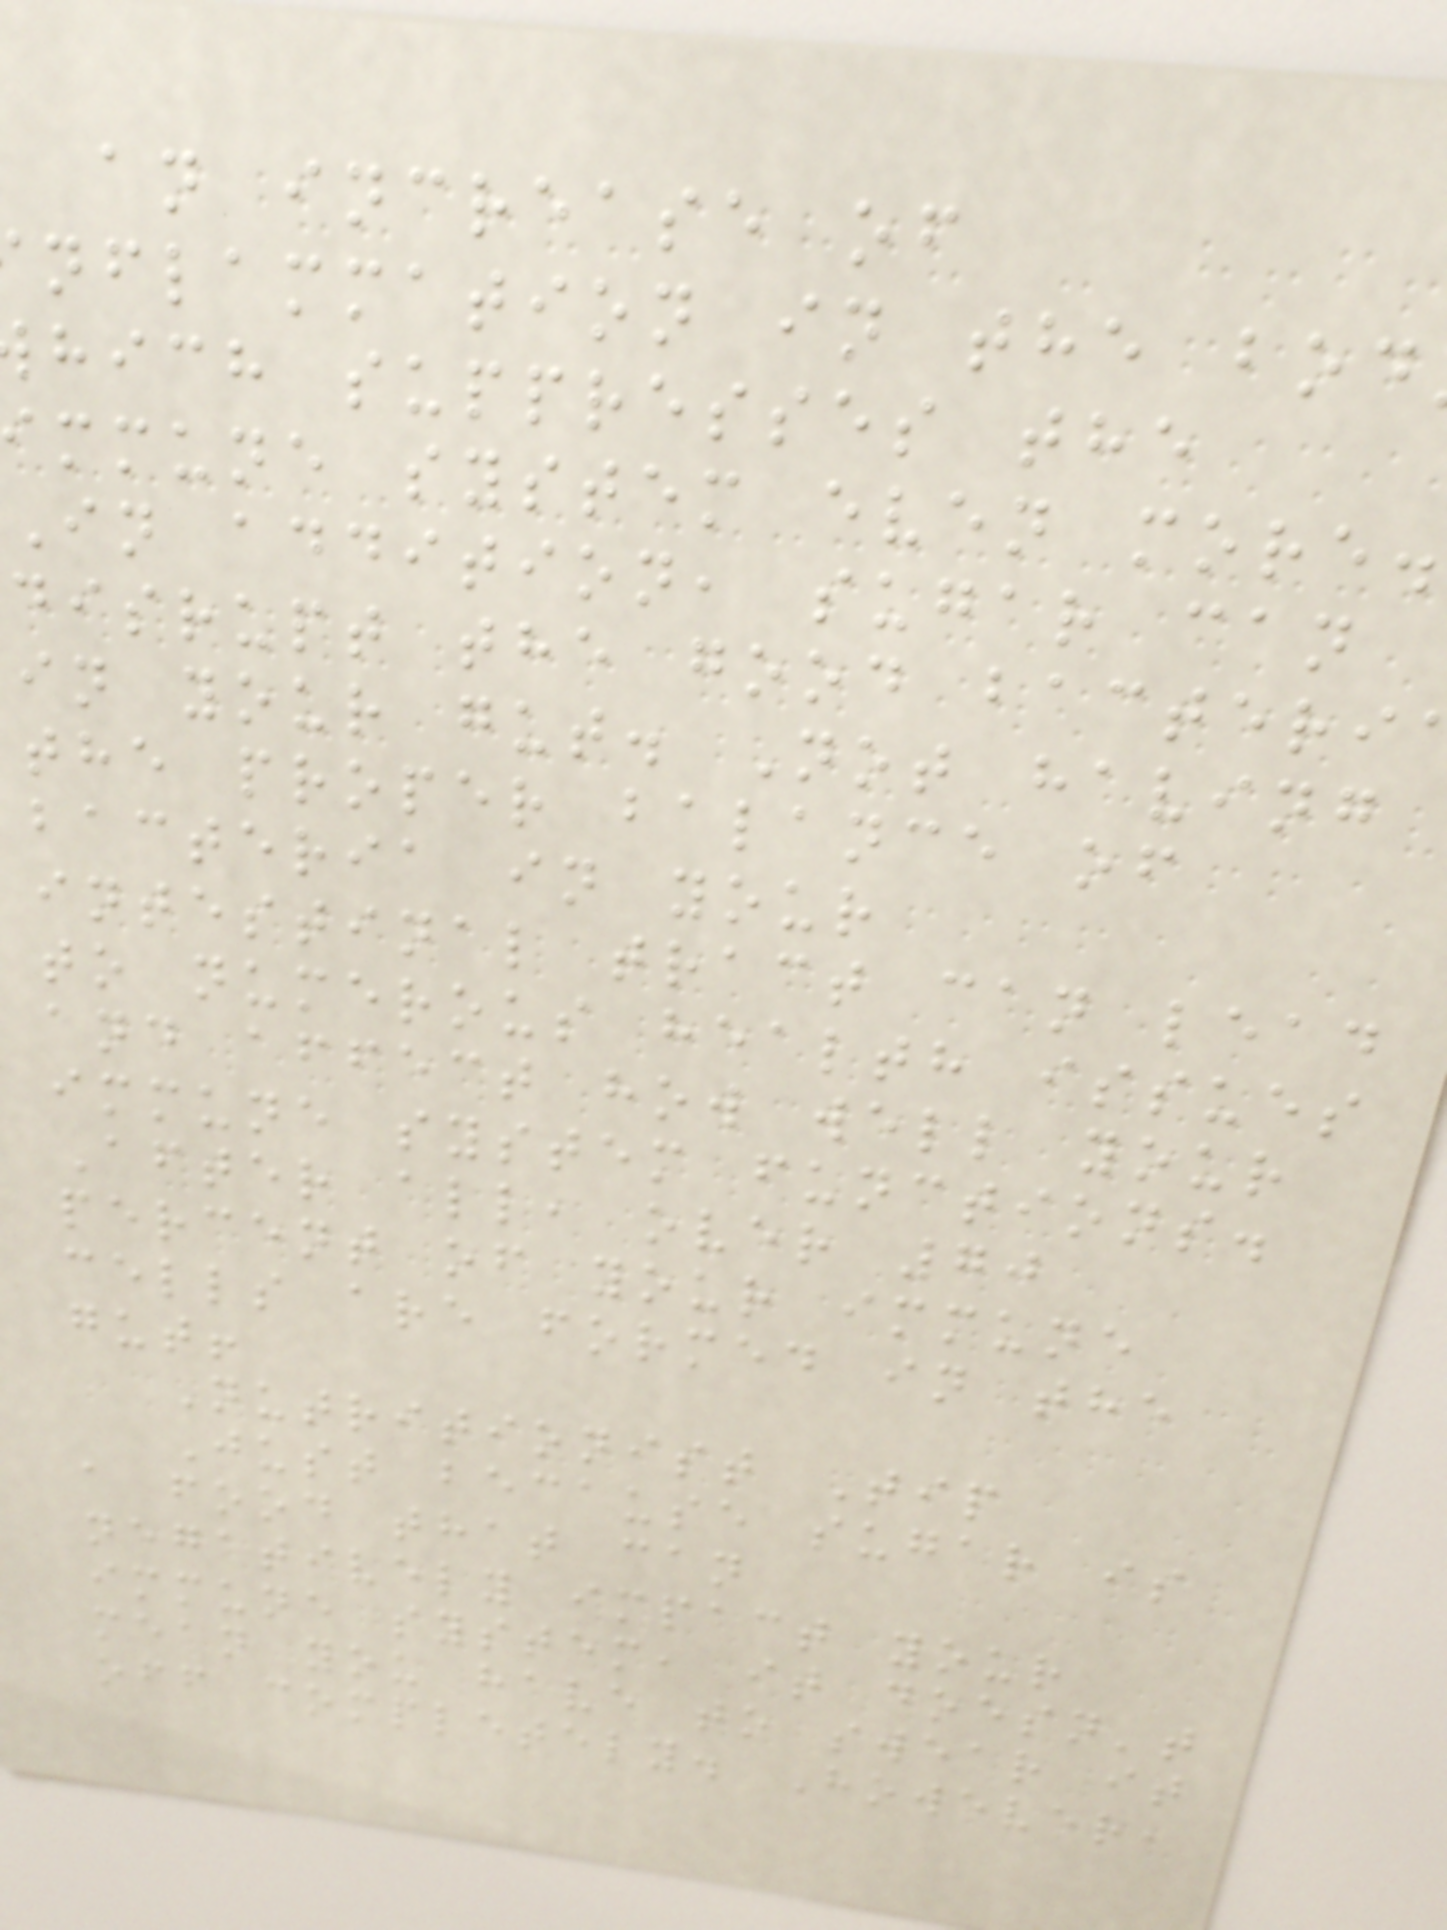an increase of
nflammation in the bod
hich suppresses the
mmune system even more.
In addition, sugar can
disrupt the good bacteri
in your gut. Not having
the proper balance of
bacteria in your
intestinal tract can lead
to numerous health issues
and affect how well your
immune system functions.
After all, over 70
percent of your immune
cells are formed in the
gut!
Nutritionist Tip
Just because sugar is
a food that can
negatively impact your
immune system, it doesn't
mean you have to swear it
off completely. However,
